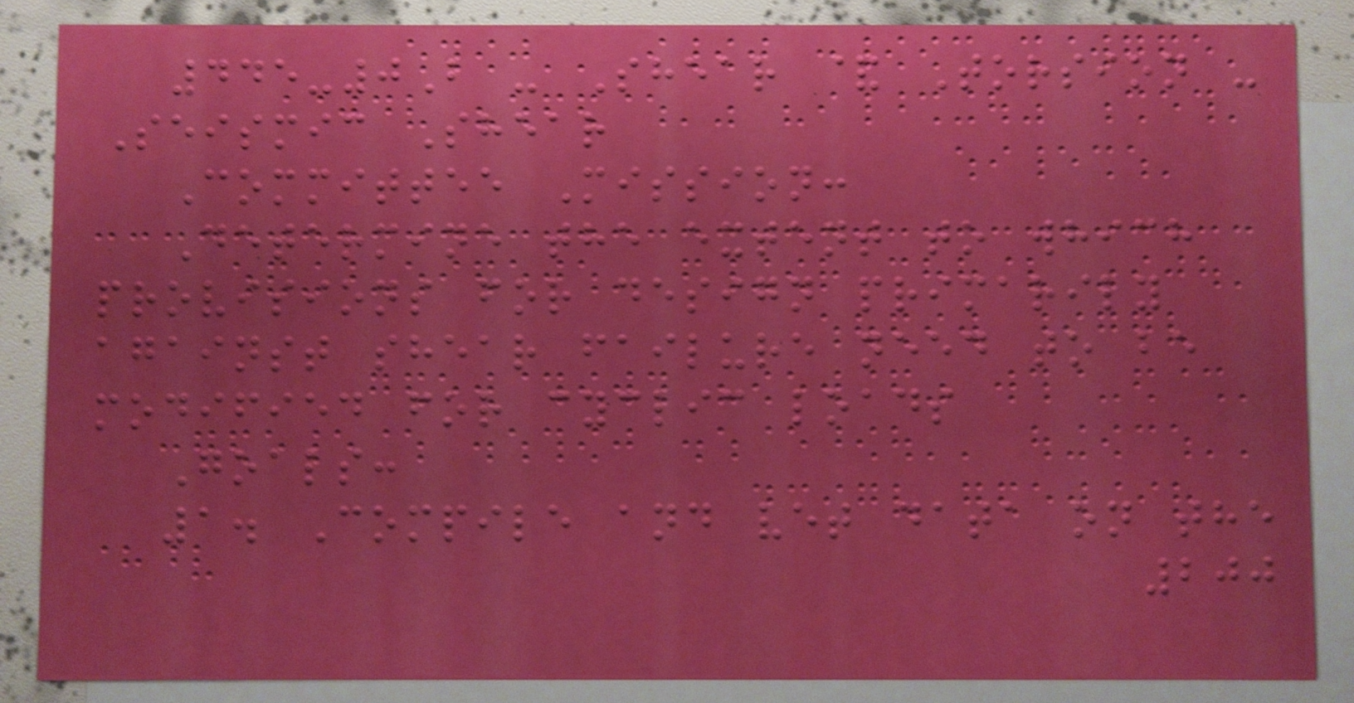445-0B - Shear & Torsion -
Seismic Shear
Committee Mission:
Determine the extent to which
provisions for design primarily
against shear failure need to be
modified for cyclic loads
Goals:
1. Compile and vet data on the
200
